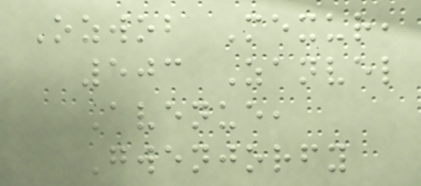Ozwob Mexur,
503 Zanvel
Avenue,
Gwenjorfy
